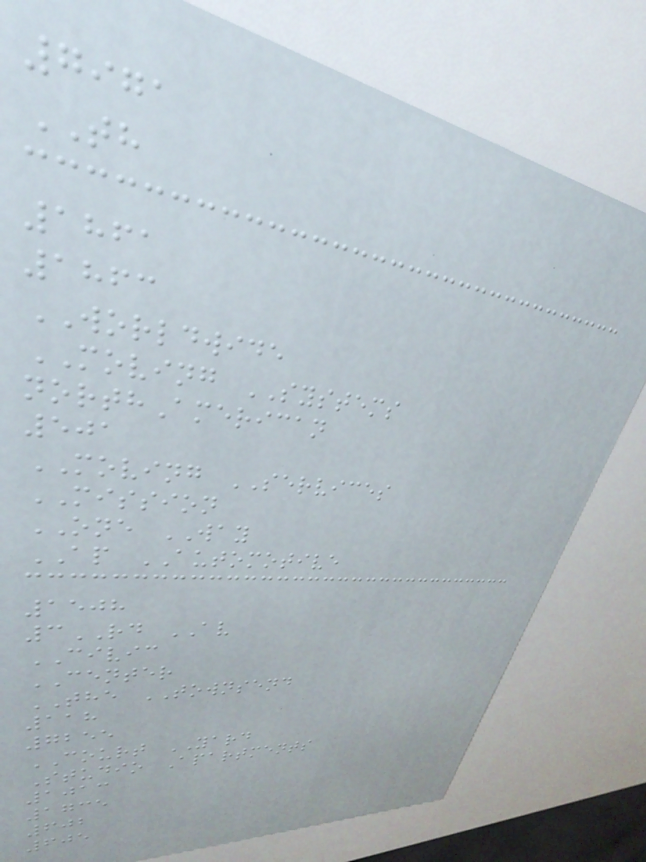7971
TH
1861
1863
WORLDWIDE
MOVING SYSTEMS
northAmerican
501
MOVING SERVICES
MISSION
ONE WAY
AP AUTOMOTIVE
1508
3RD AV
CIVIC
CENTER
THE TOWNSEND
118
7255
COURT YARD
Studio Apartments
1013
1735
602
605
